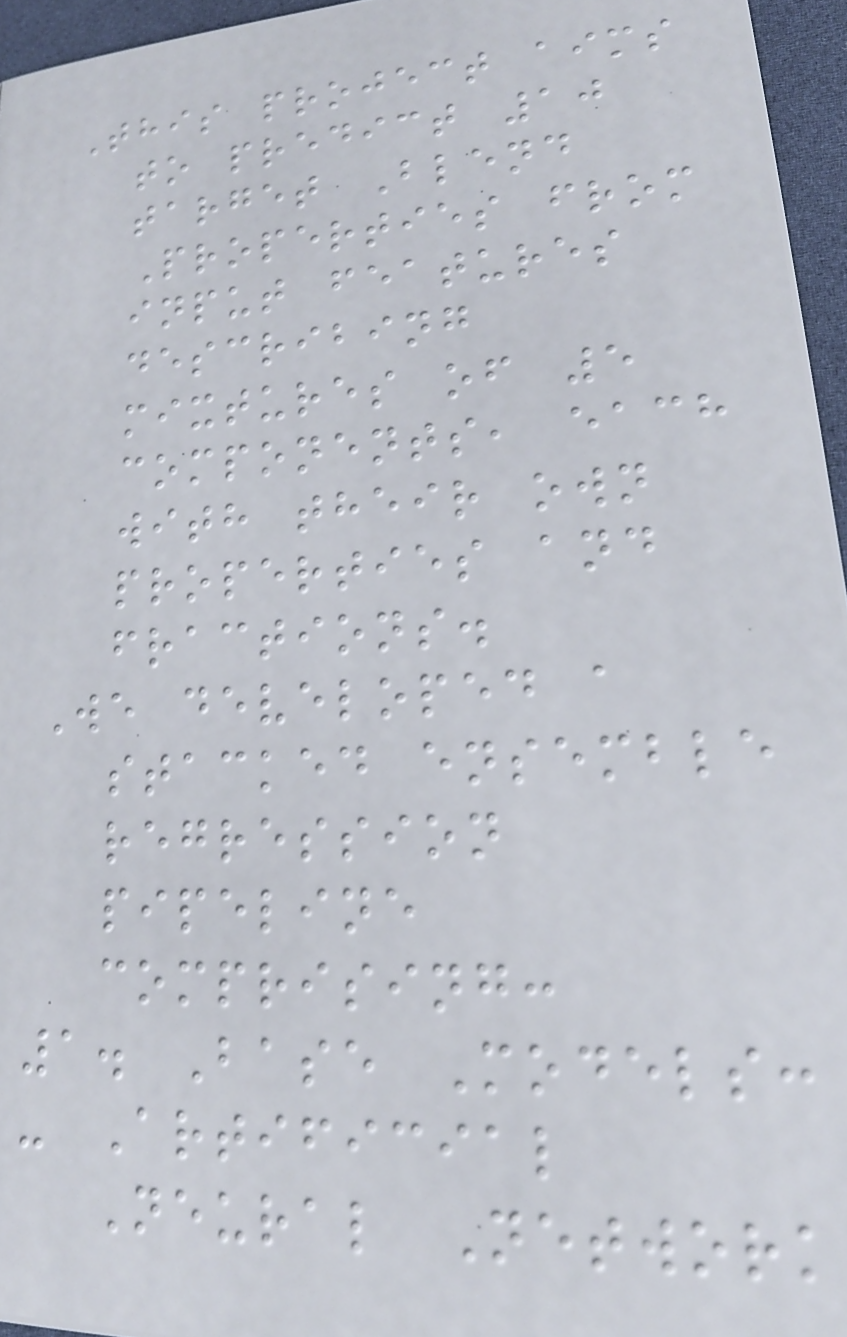This project aims
to predict 10
target Blend
Properties from
input features
describing
mixtures of 5
components, each
with their own
properties and
fractions.
We developed a
stacked ensemble
regression
pipeline
comprising:
1. Base Models:
- Artificial
Neural Network
